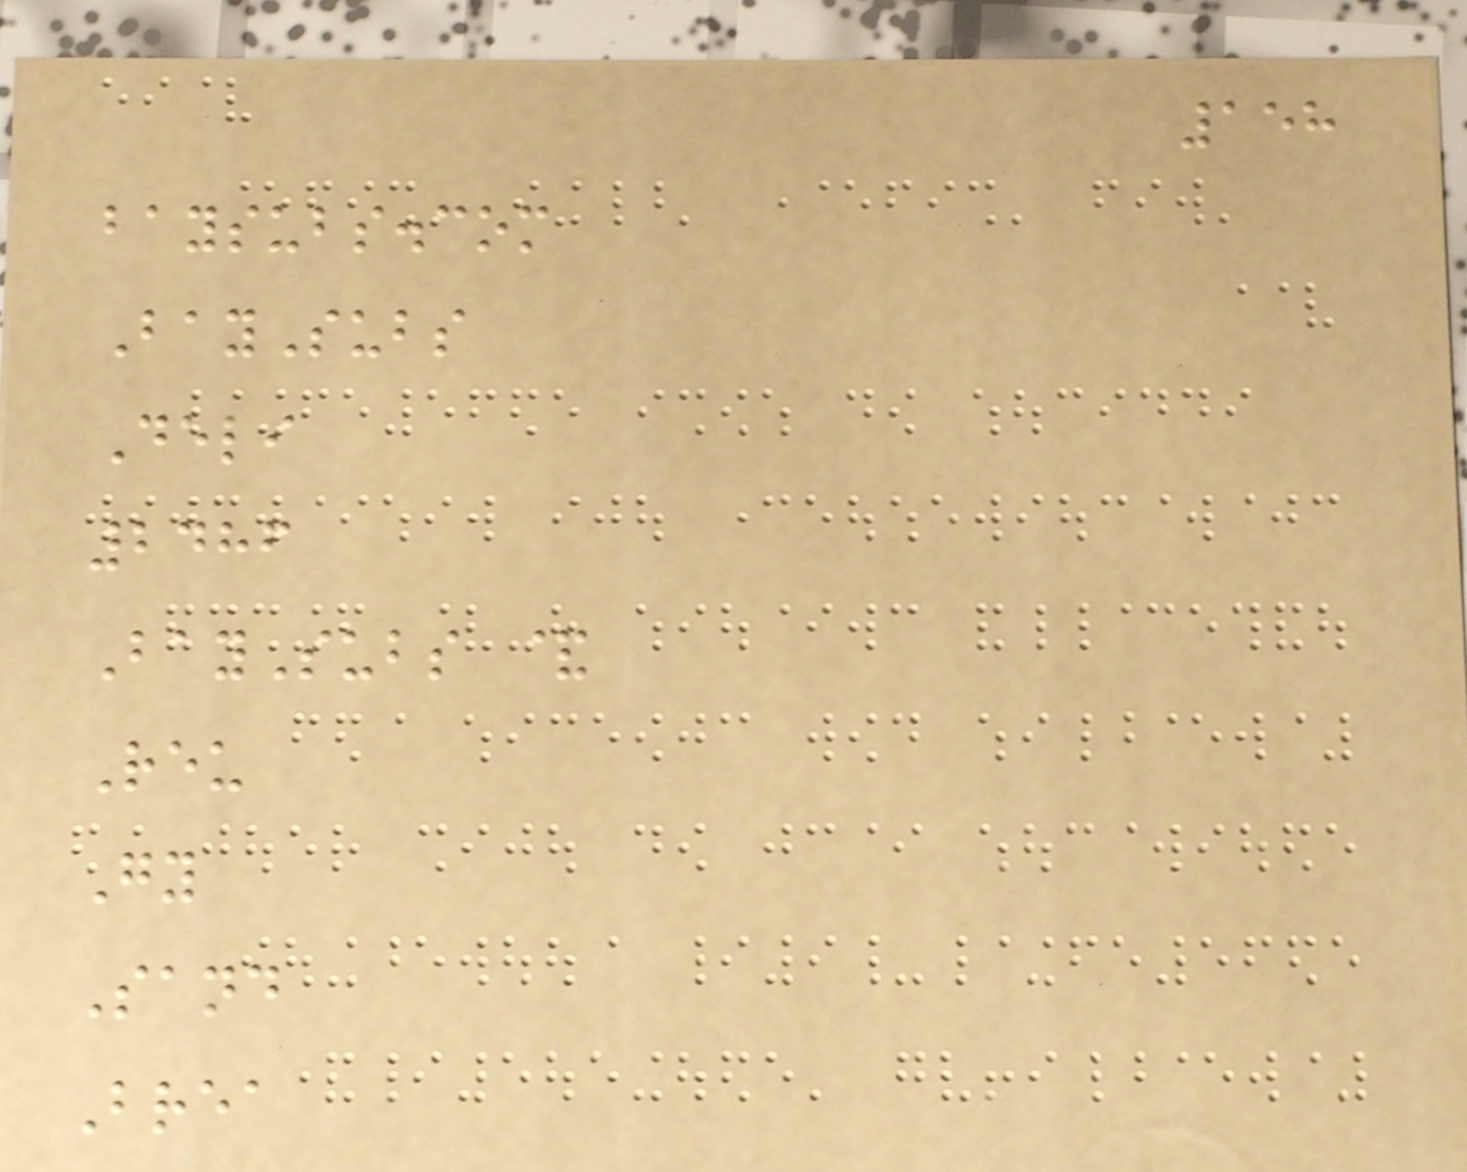158
baysubs.com
BaySubs
Deli
2486
BaySubs &
Reu
Gy
Sand
Brea
